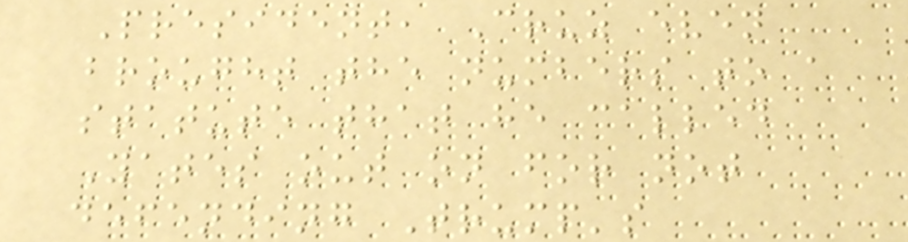President, Cruz even
brought the numbers to a
statute that he called
Yates out on for not
defending Trump's
